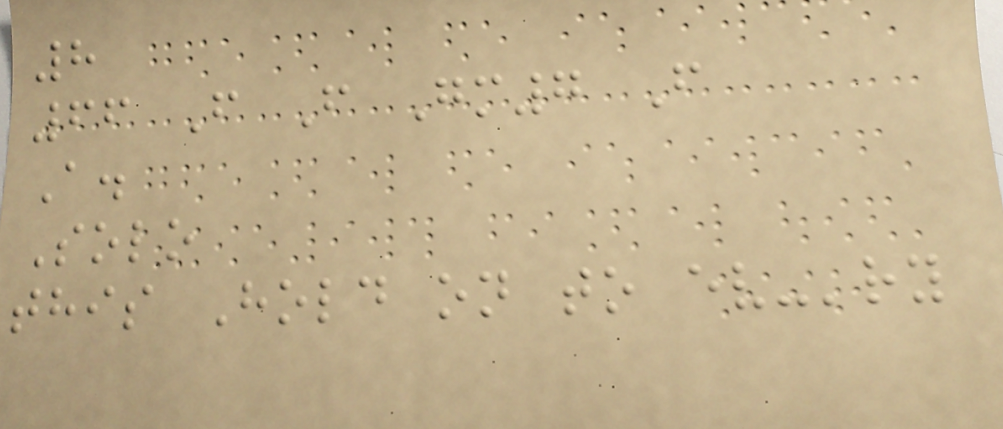8
66 F F Gm7 F
A.
Solo
this Hold on to ev-'ry
